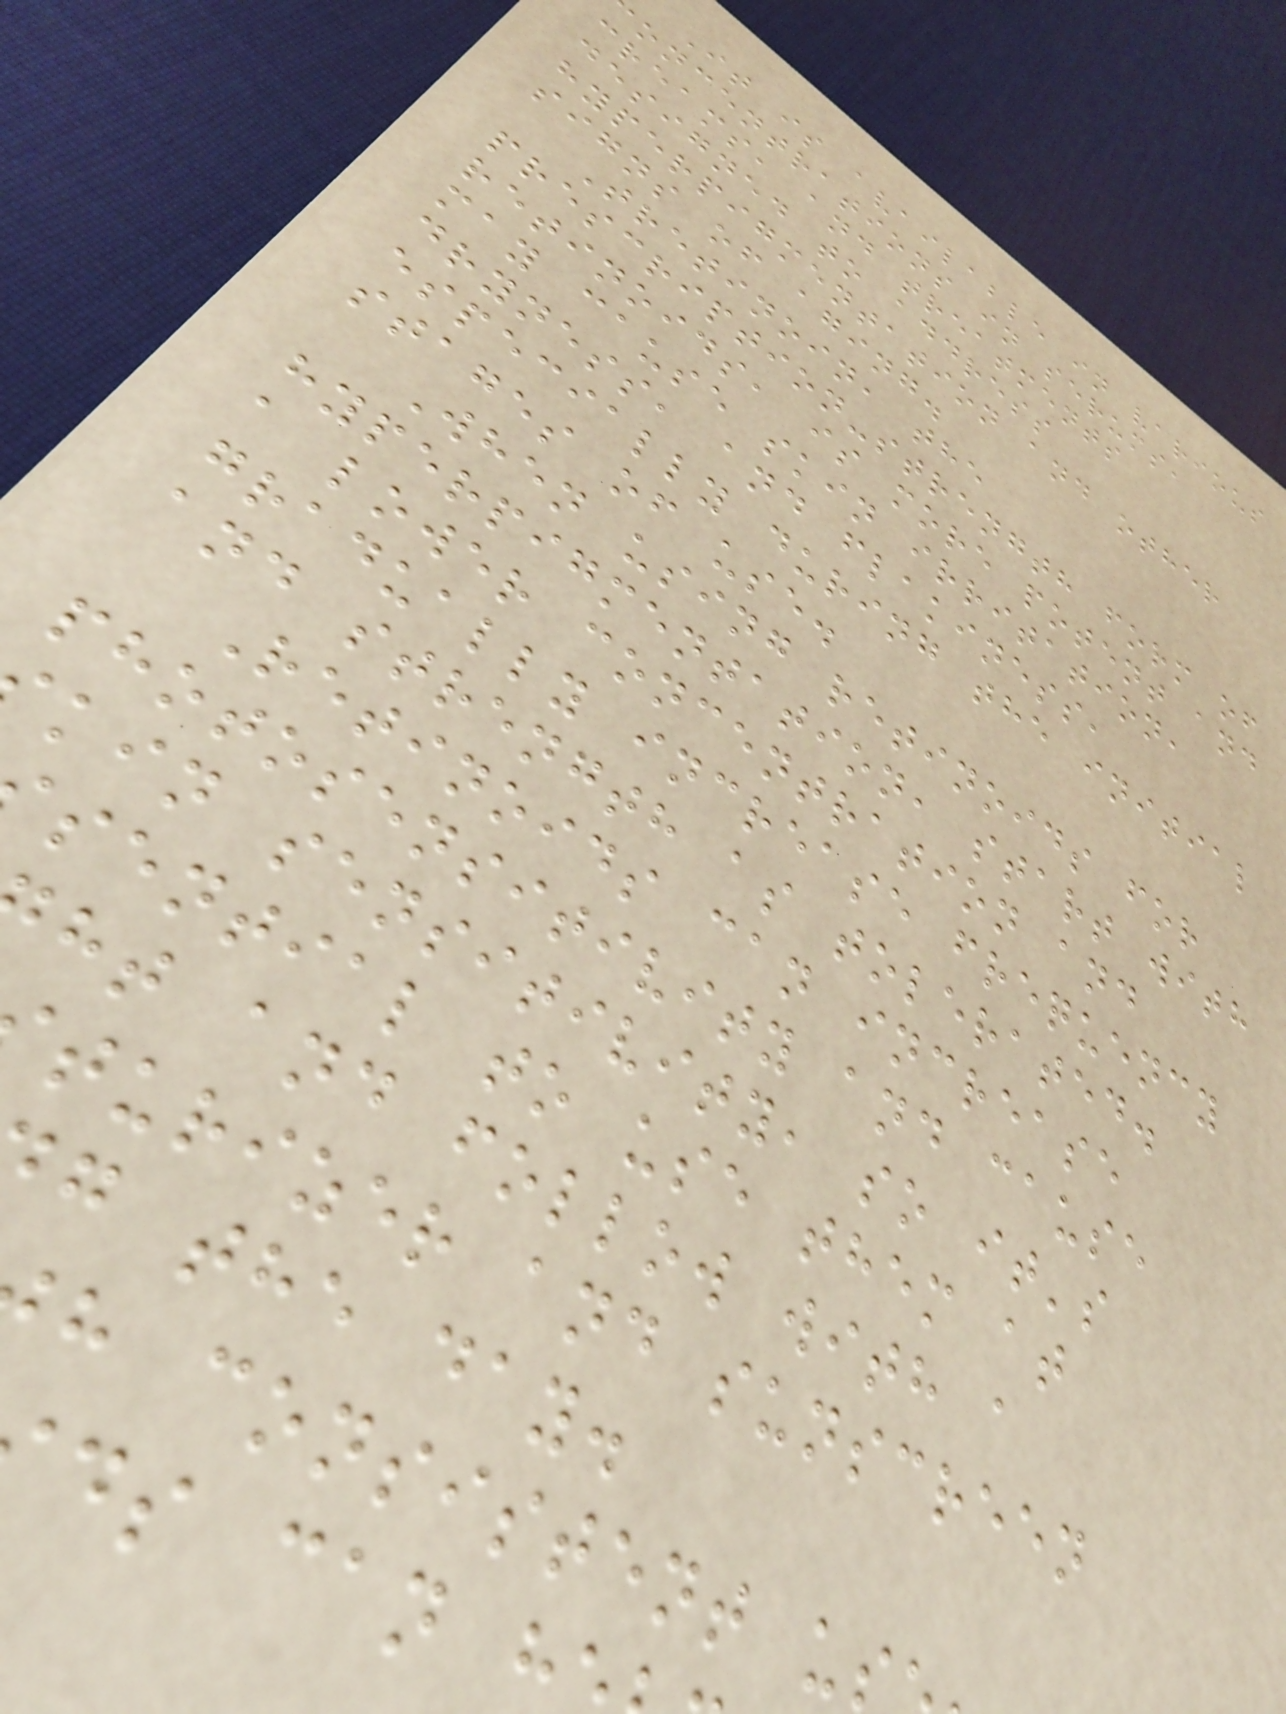It is available in various
oncentrations in serums,
creams, and treatments
designed to address
hyperpigmentation and other
signs of aging.
Tretinoin, the
prescription-strength form of
retinoids, is more potent and
may cause skin irritation,
dryness, and flakiness,
especially during the initial
stages of use.
When using retinoids for
hyperpigmentation, start with
a lower concentration and
gradually increase frequency
and strength as tolerated.
Retinoids can increase
photosensitivity and cause
kin sensitivity, so it's
sential to use them at
ht and follow with a
turizer and sunscreen
g the day.
h consistent u
ds can h
